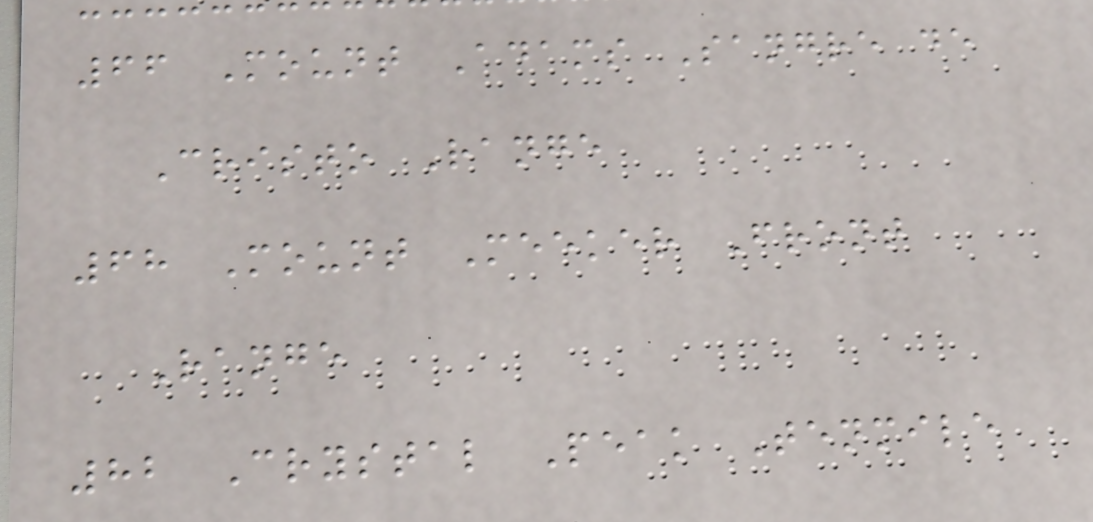66 Mount Adams Sangre de
Cristo Range
68 Mount Meeker Front
Range
82 Crystal Peak Tenmile
